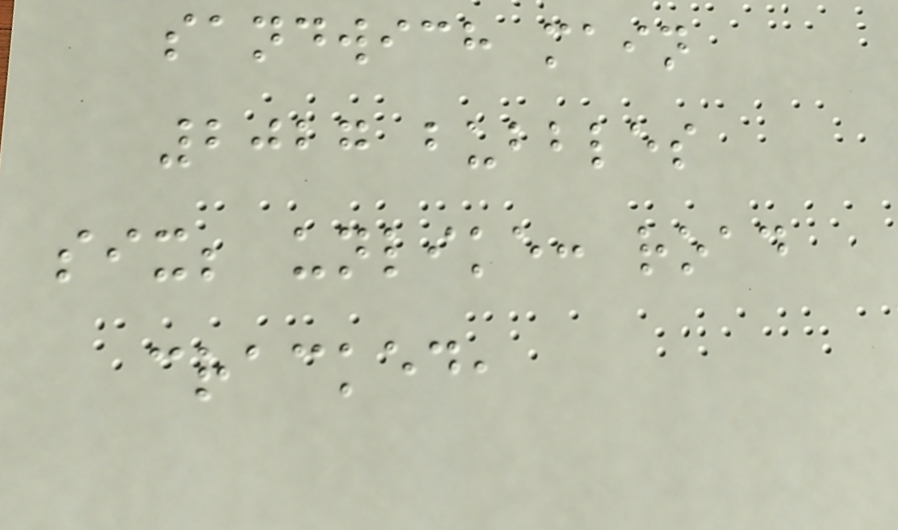sandwich main
2027 bubbles
six; unlike: road
cracked,
